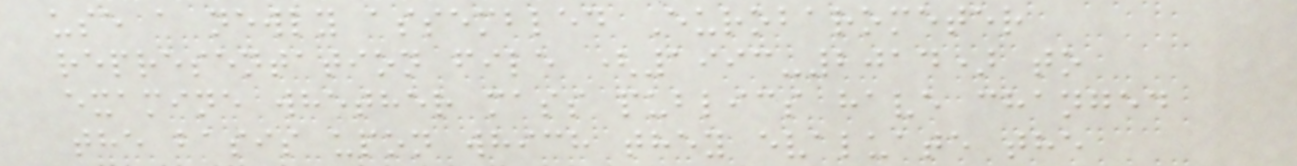use a newly assembled Eurobarometer
representation file (1993-2014) to
examine whether mass publics have changed
the basis upon which they evaluate the
